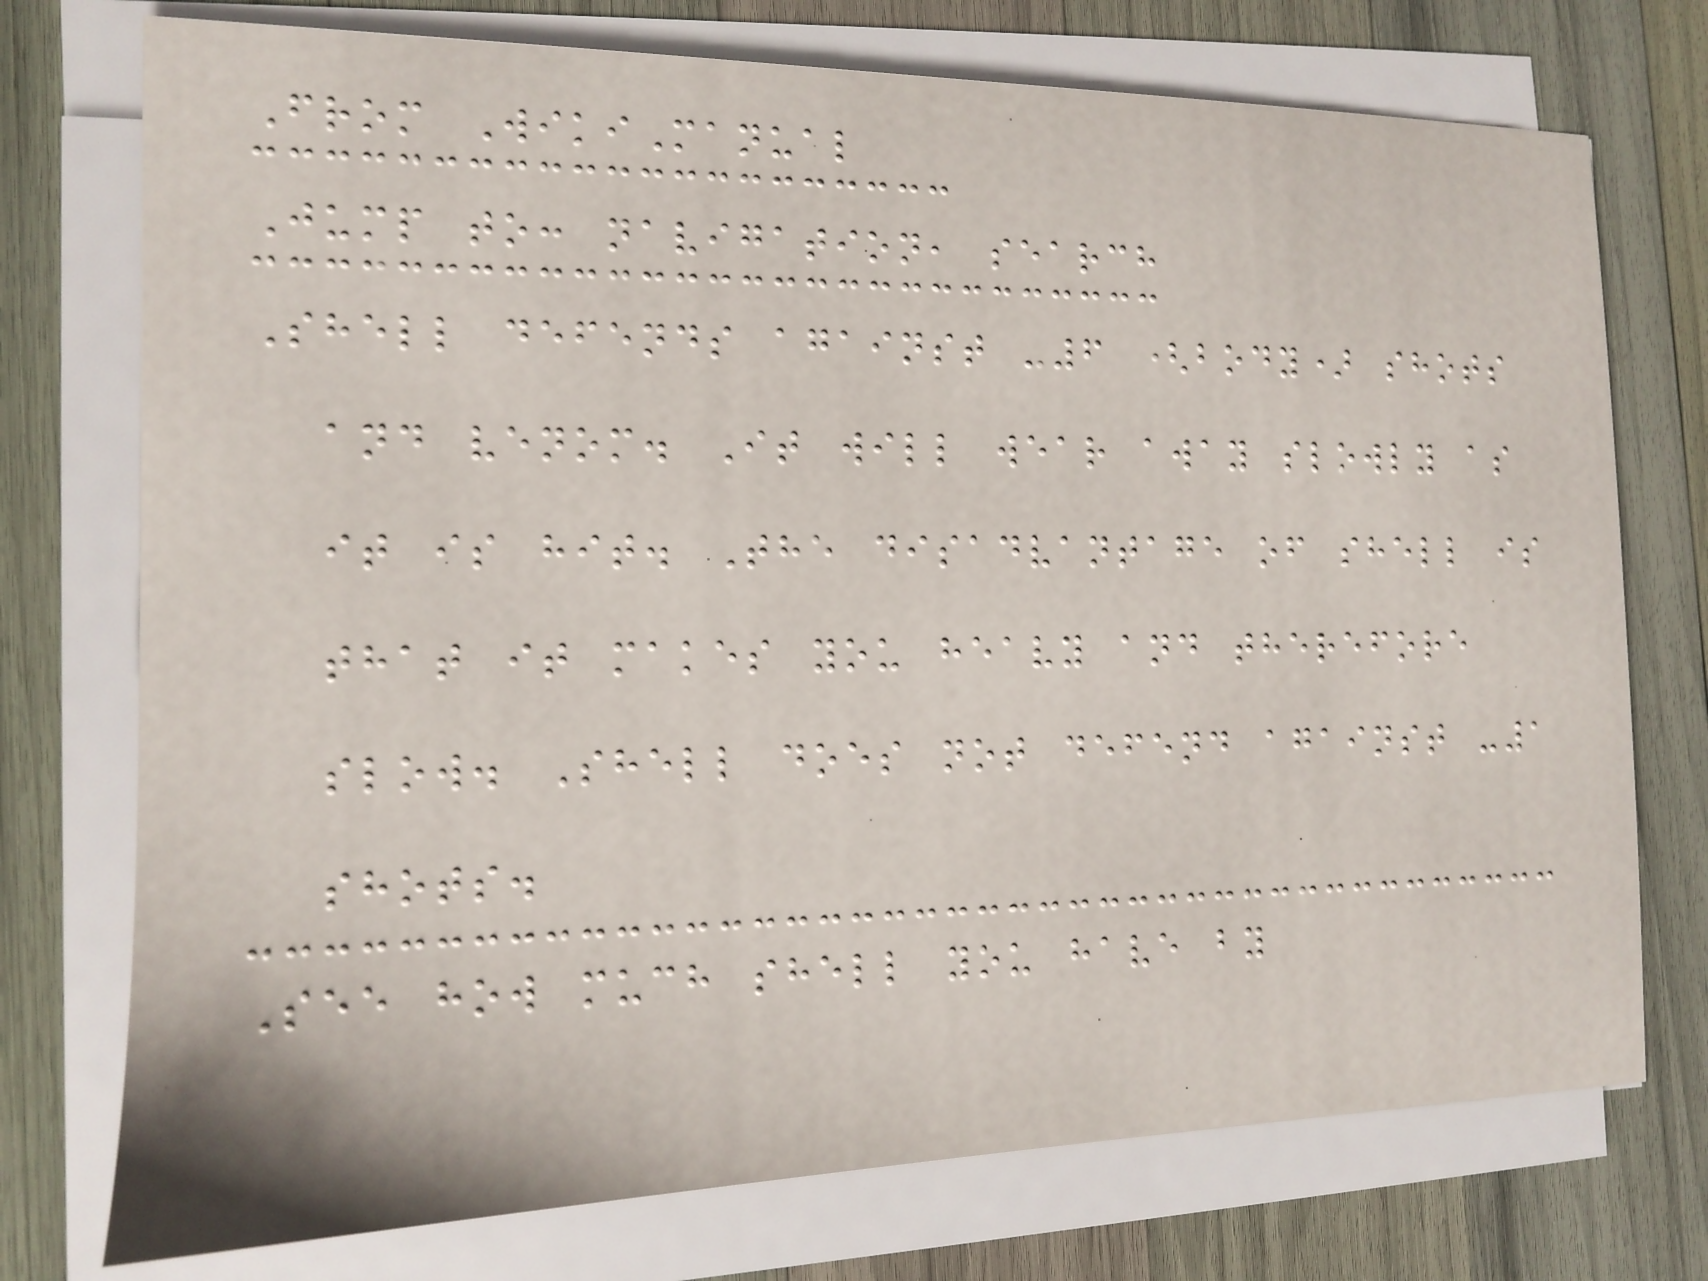From WikiManual
Jump to: navigation, search
Shell defends against -6 (body) shots
and venom. It will wear away slowly as
it is hit. The disadvantage of shell is
that it makes you heavy and therefore
slow. Shell does not defend against -1
shots.
See how much shell you have by
